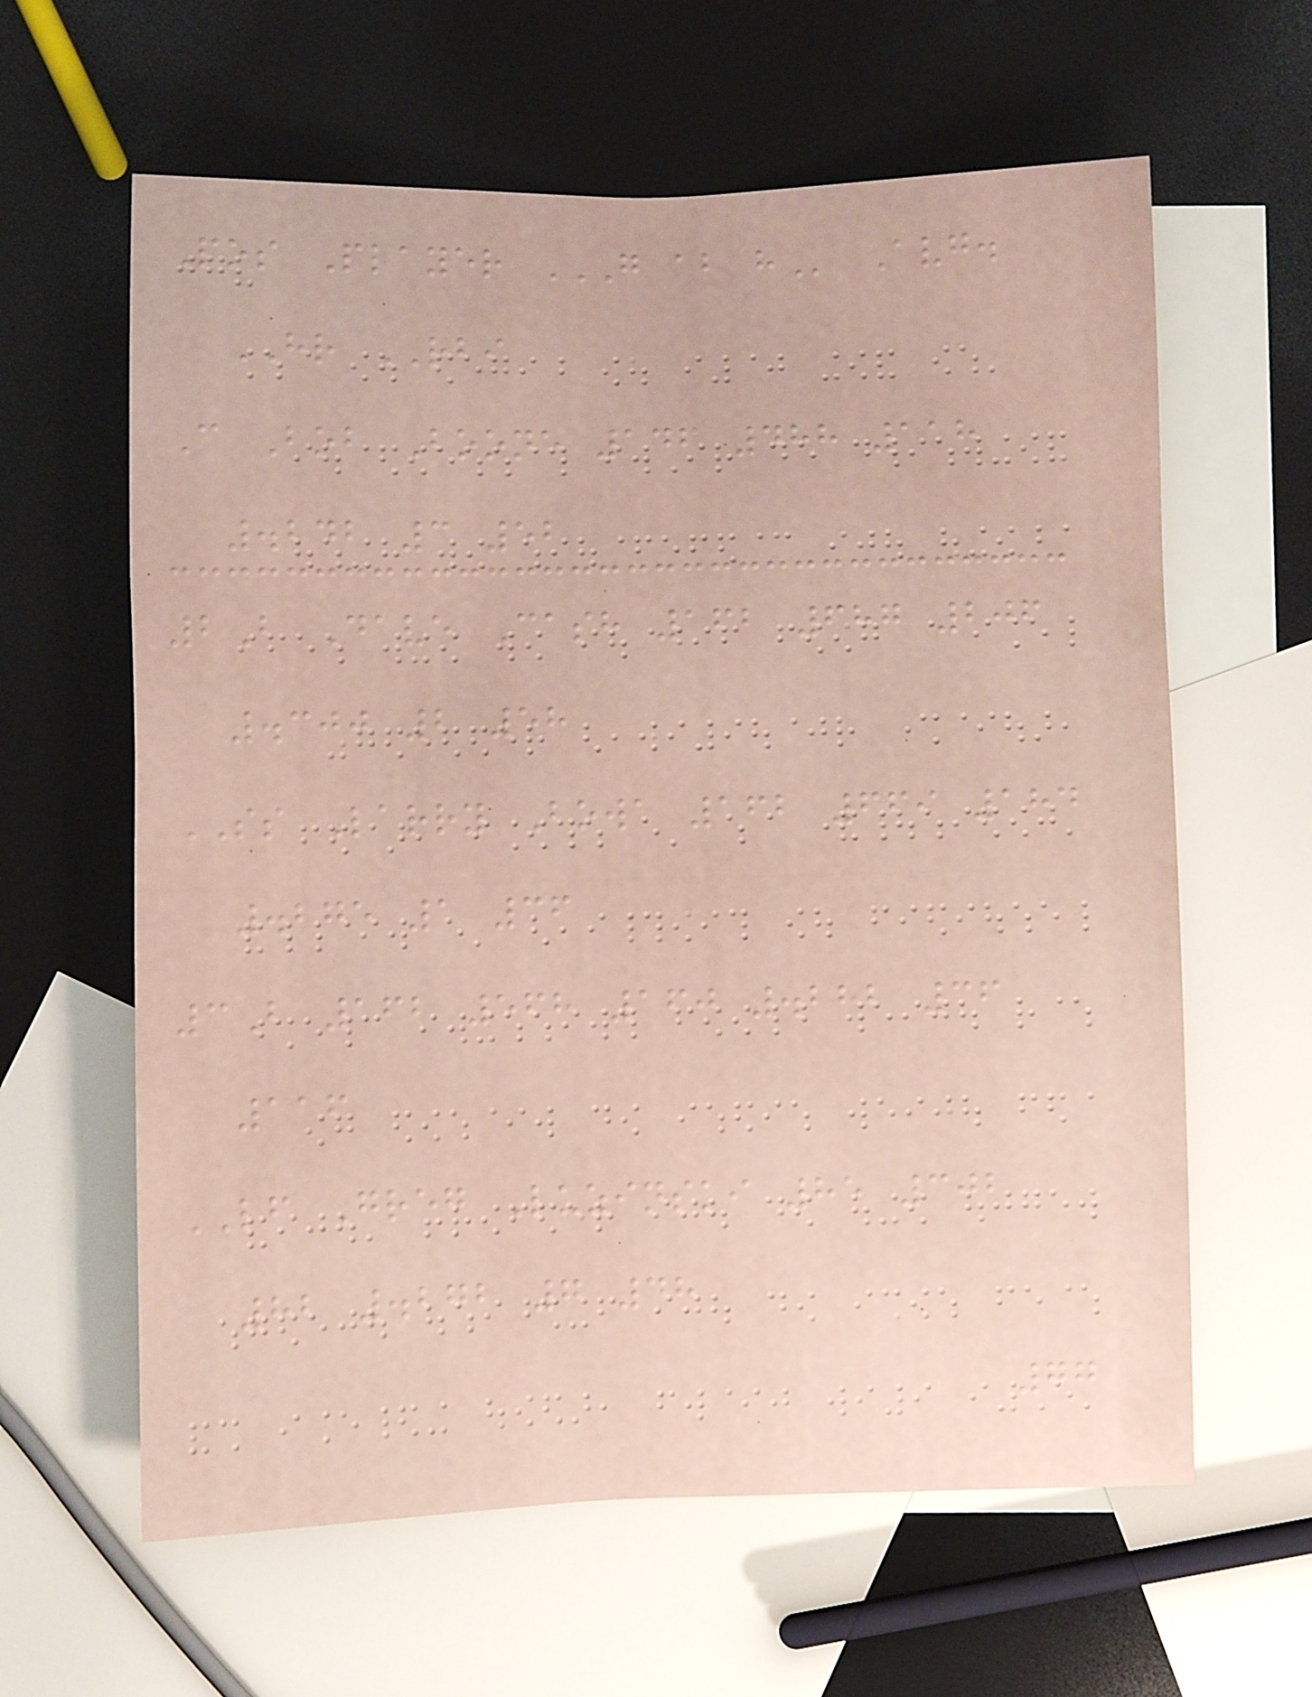Pos Player G AB H Avg.
HR RBI
C Bob Boone 146 488 118
.242 3 52
2B Dave Cash 162 687 206
.300 2 58
SS Larry Bowa 162 669 184
.275 1 36
3B 162 568 160 .282 36
116
LF Greg Luzinski 85 302
82 .272 7 48
77
